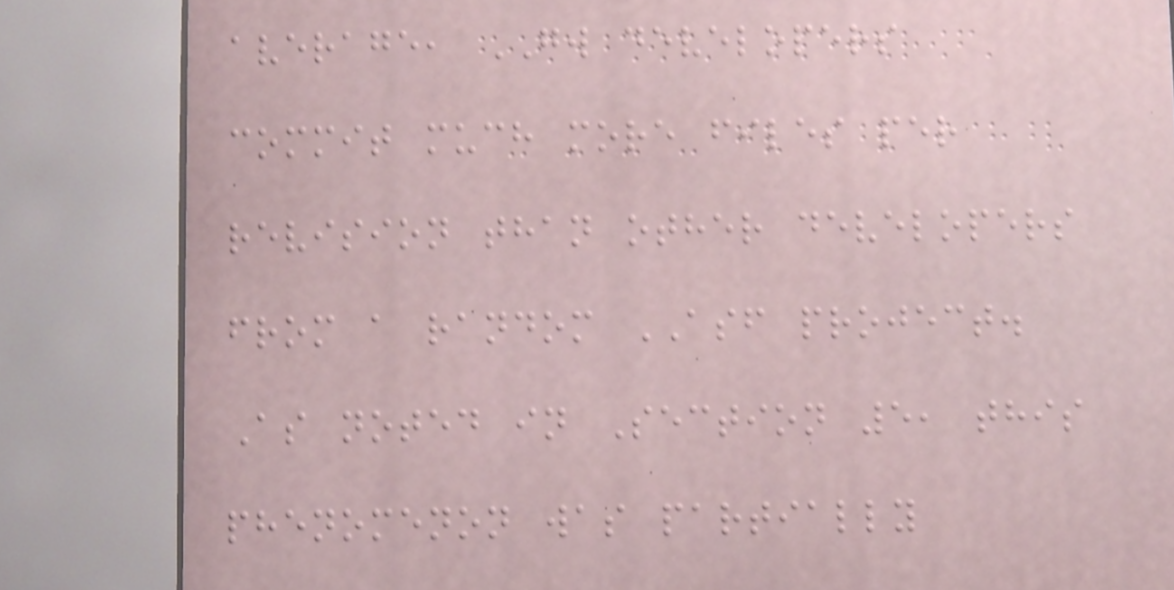average, GW developers
commit much more files per
revision than other developers
from a random ASF project.
As noted in Section 5, this
phenomenon was partially
